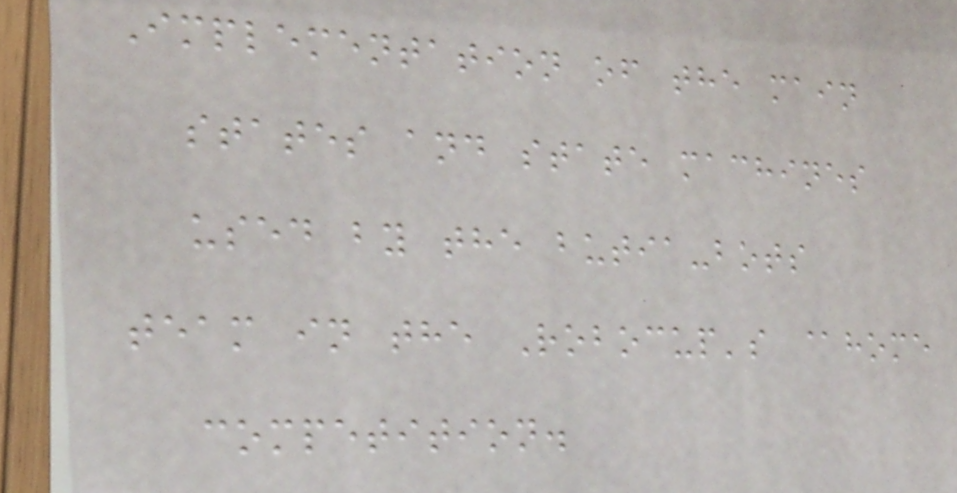Implementation of the main
states and state machines
used by the butia-bots
team in the Robocup's @home
competition.
